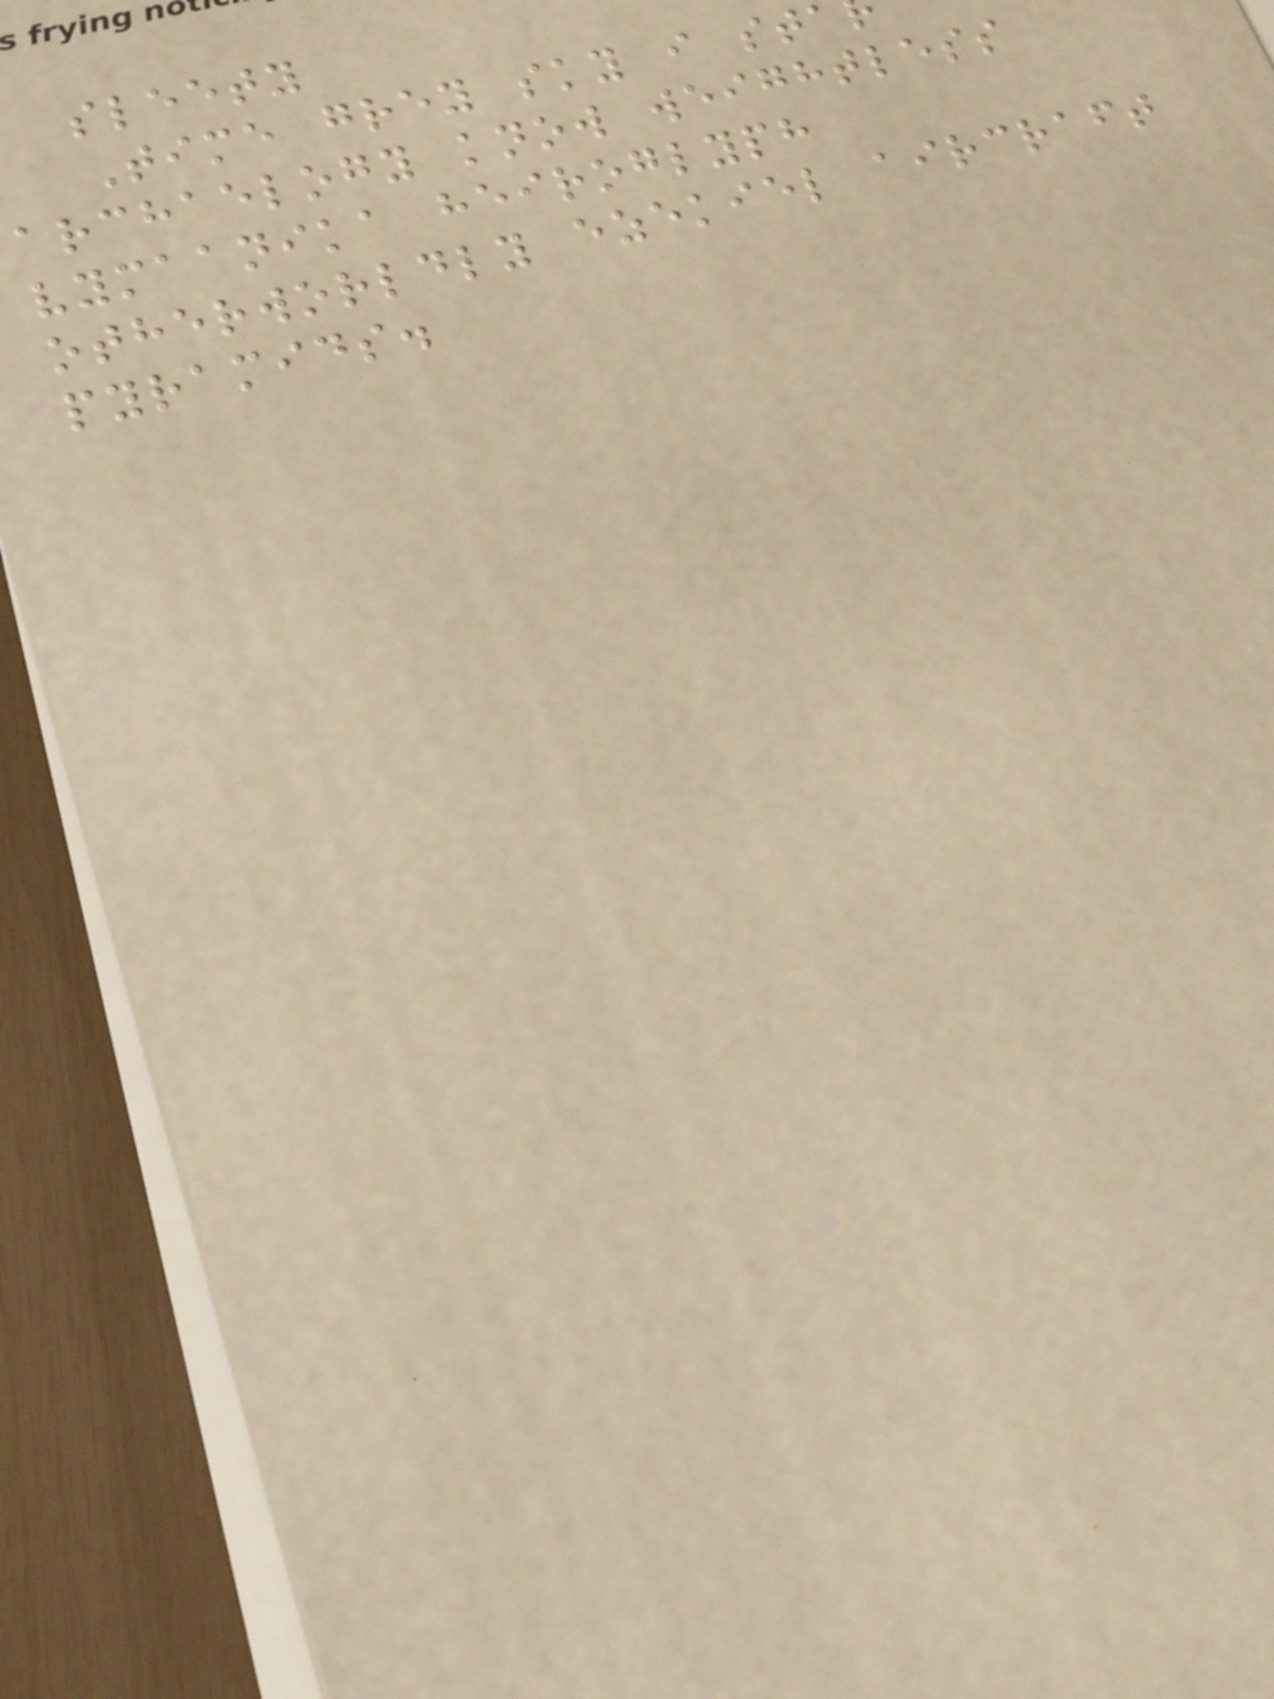sleety
Time grey sky i sta
archaelogy know weightless
vymaanika heiroglyph
otherworldly ezekiel aircraft
pyramids.
